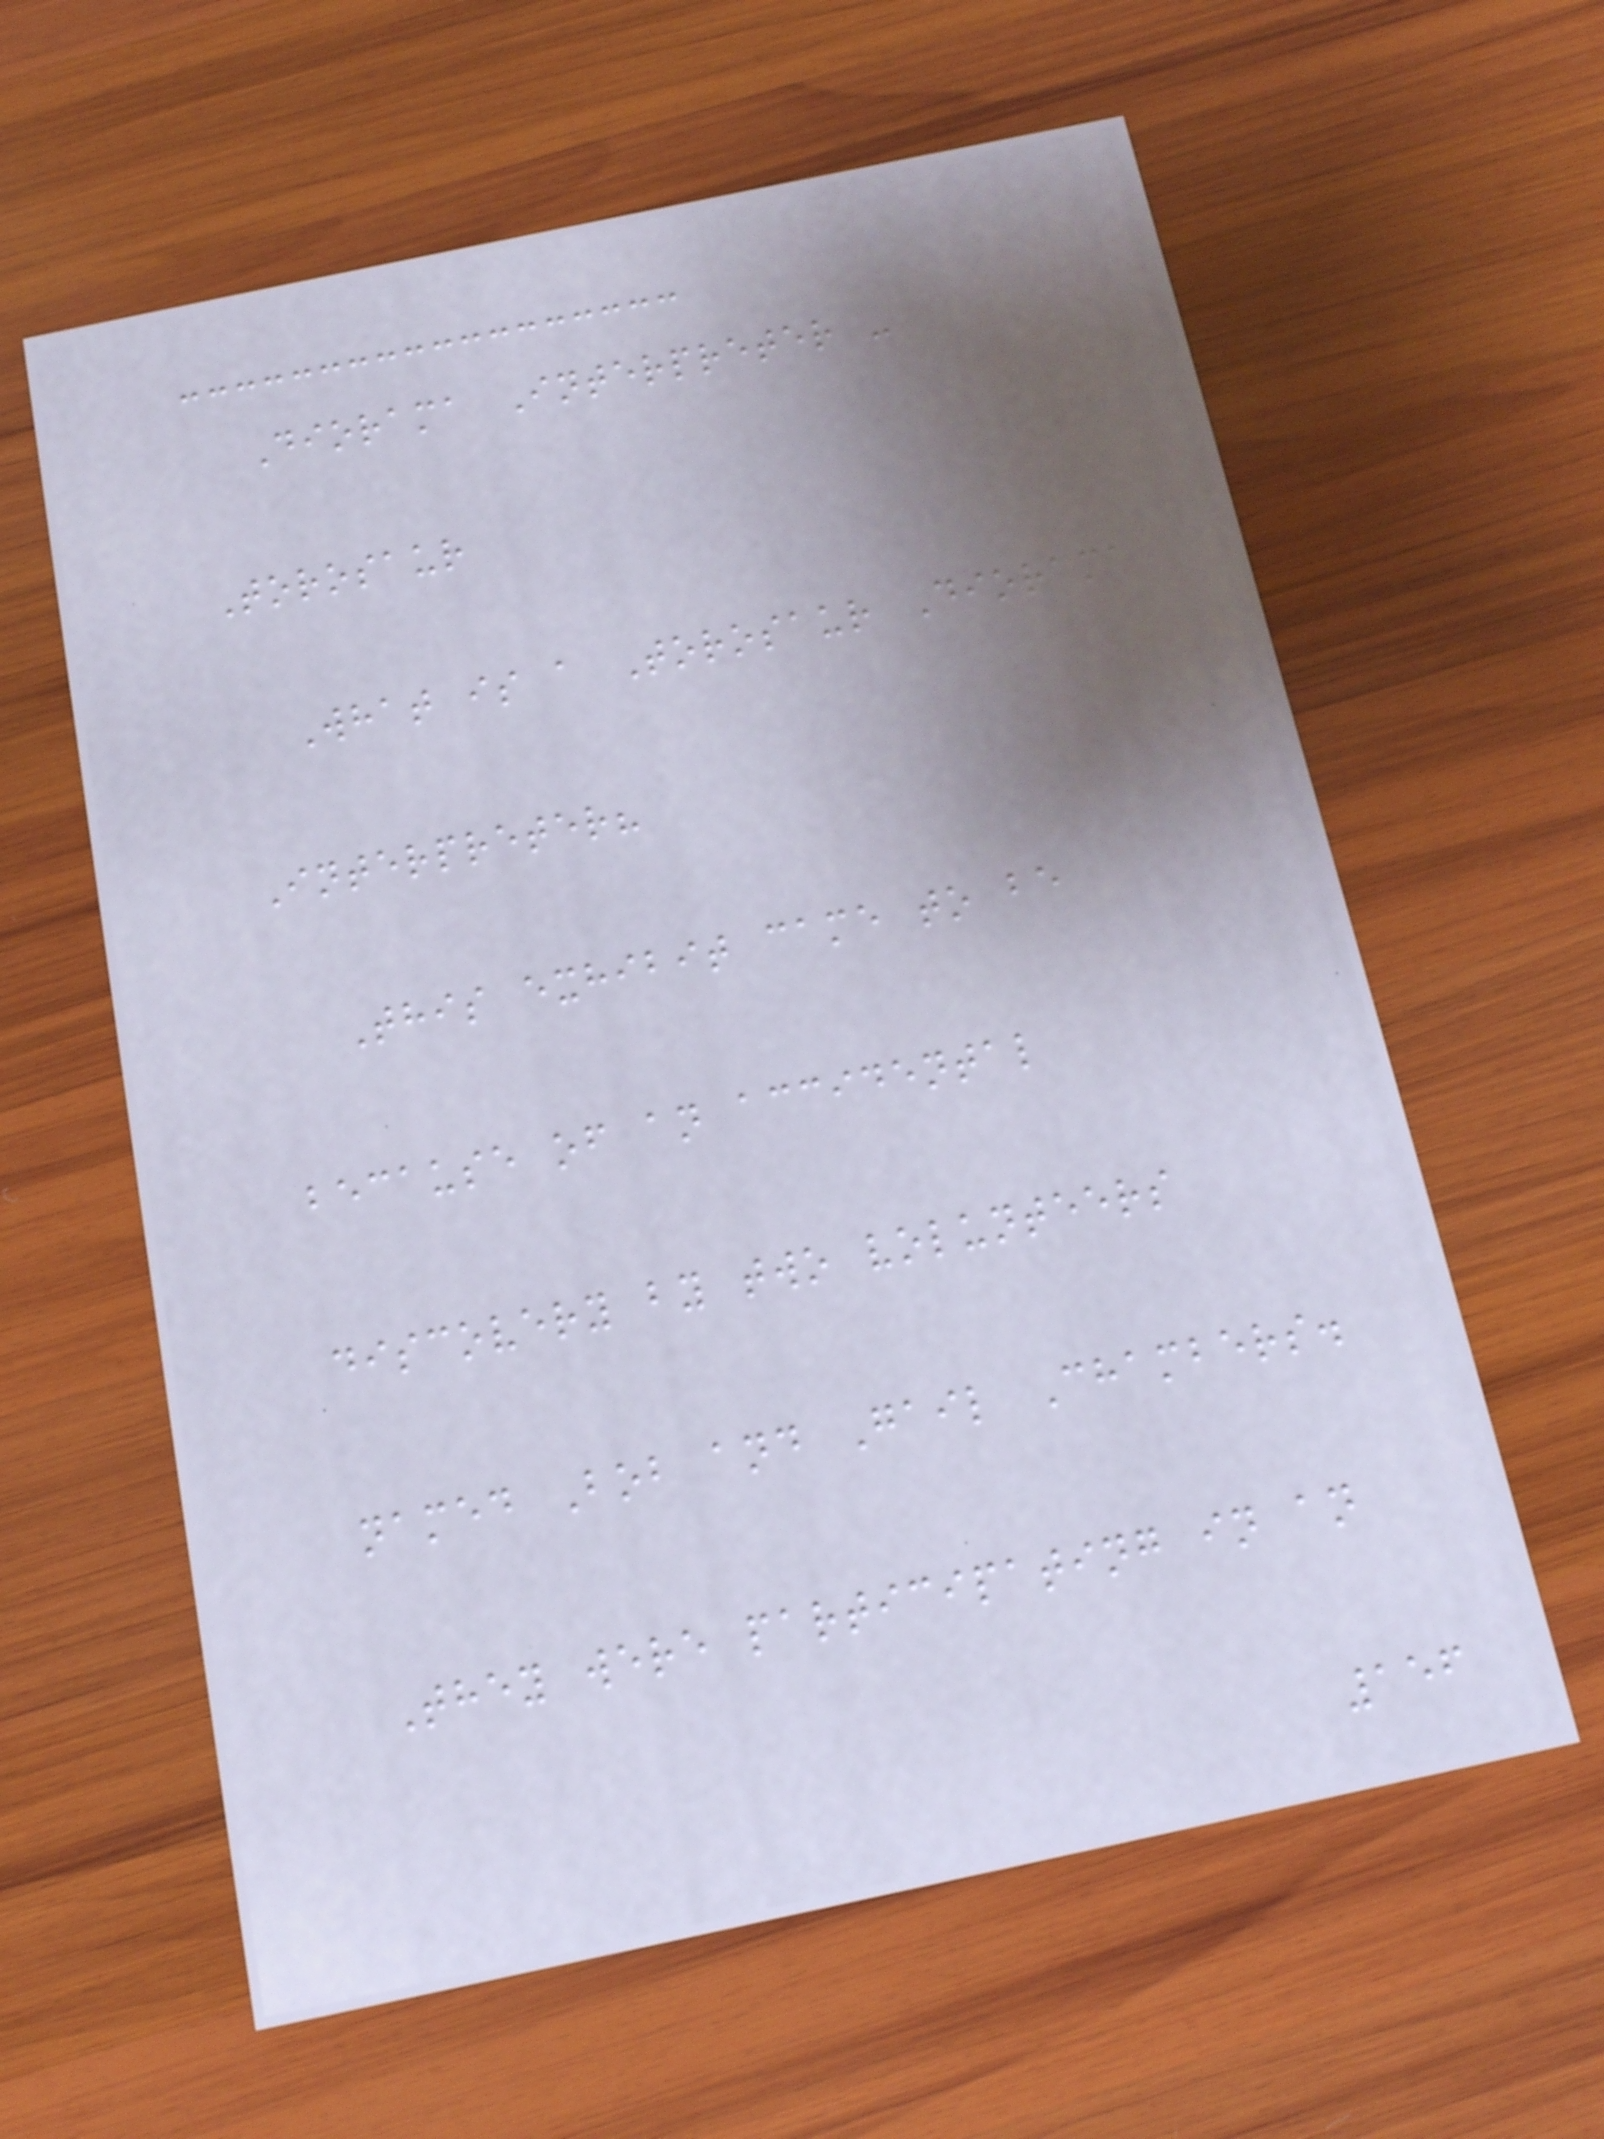Diorama Interpreter -
Torosaur
What is a Torosaur Diorama
Interpreter?
This exhibit came to be
because of an accidental
discovery by two volunteers
named Bob and Gail Chambers.
They were participating in an
156
